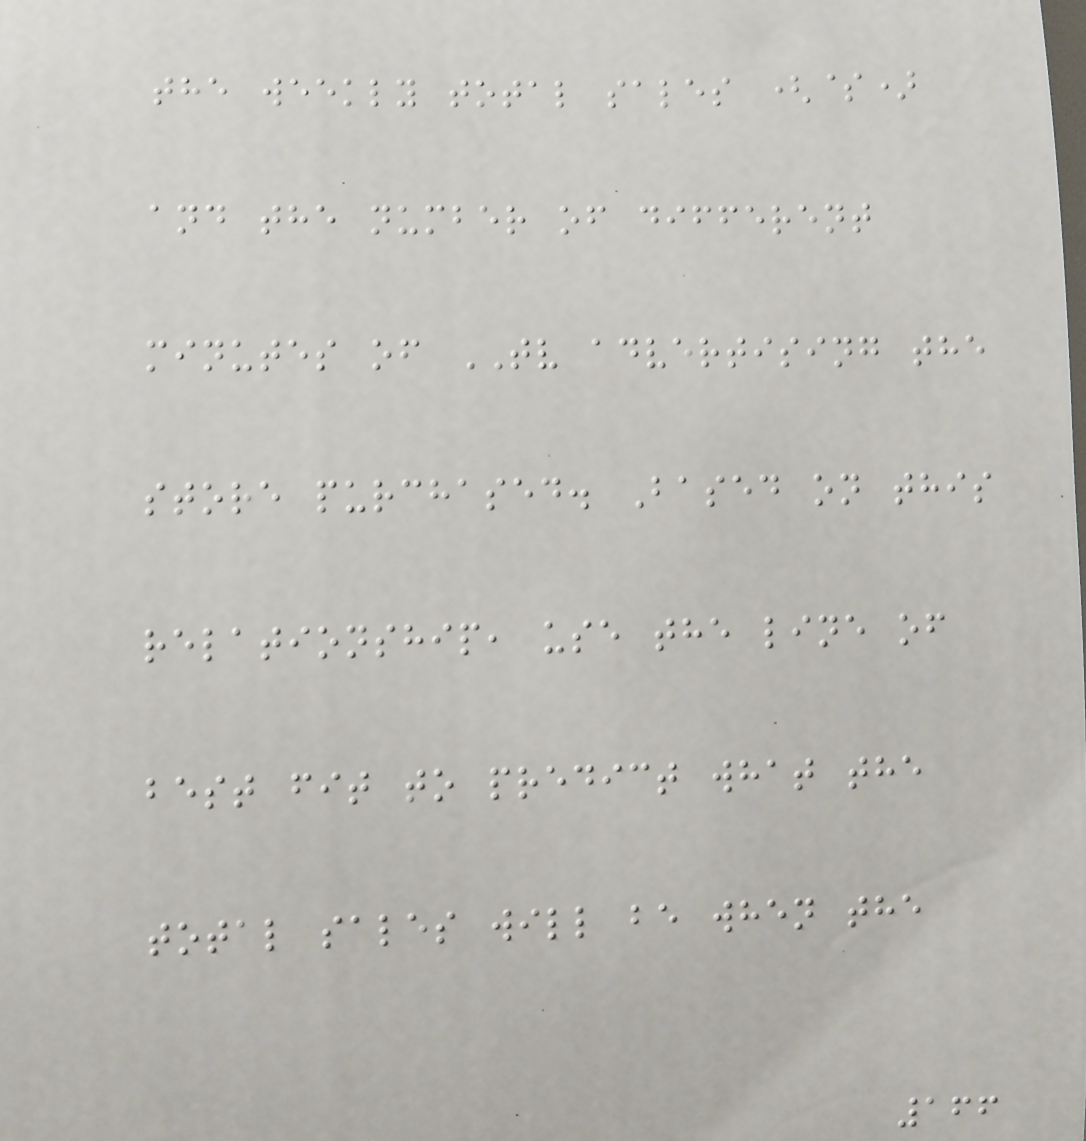the weekly total sales ($)
and the number of different
minutes of TV advertising the
store purchased. Based on this
relationship, use the line of
best fit to predict what the
total sales will be when the
166
